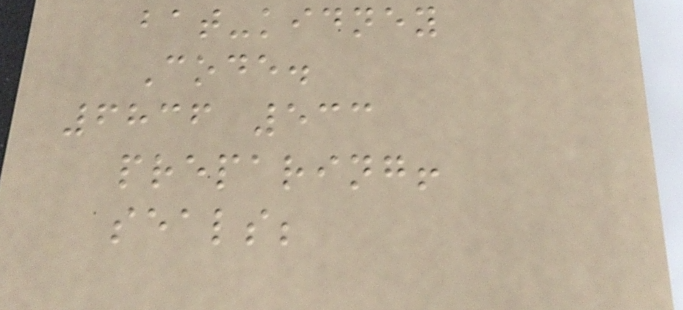bat-kidney
Code.
6836 533
preparing!
seals;
